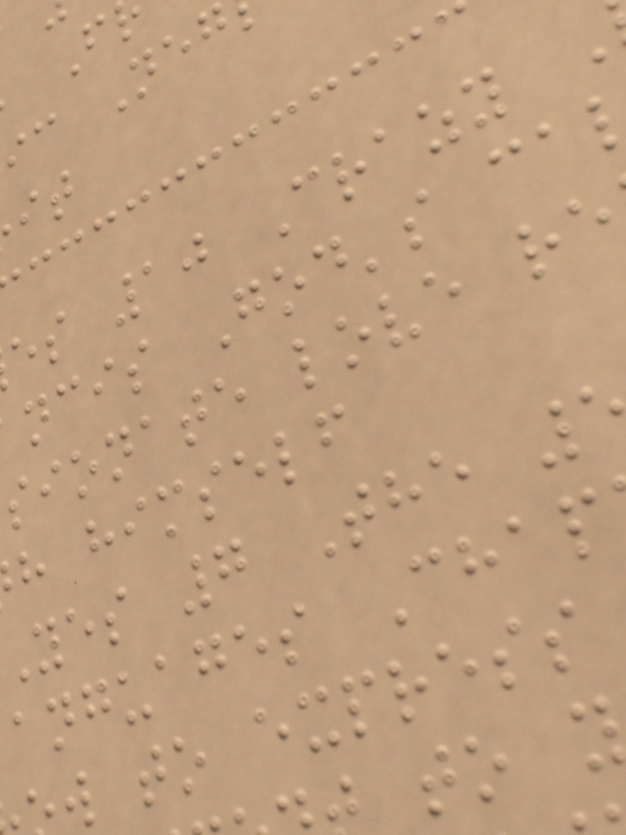es 10 Crazy
ncis God's ca
sionate love re
h himself
yes 7 The
anguages Chap
w to express
